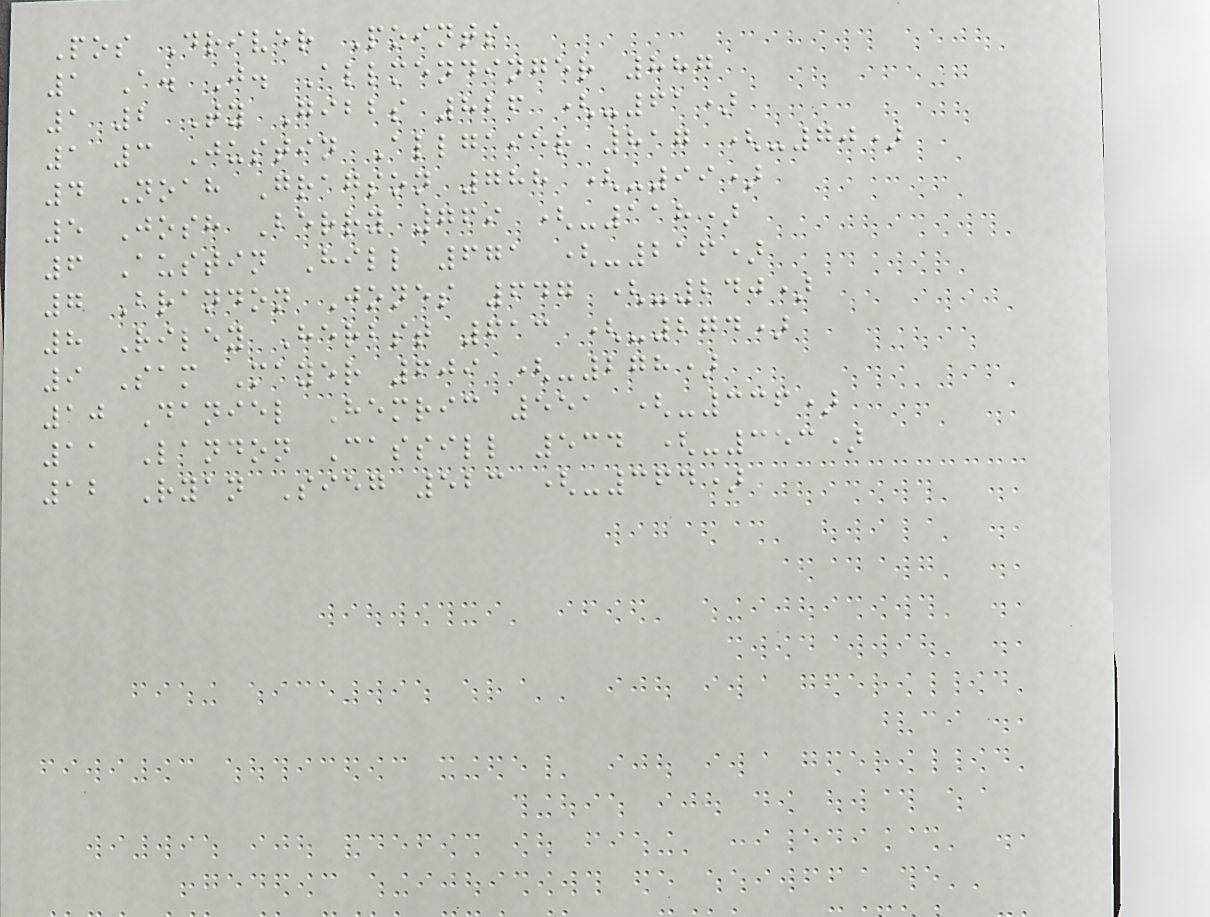Pos Driver Points
1 A. J. Allmendinger 887
1 2 Ty Gibbs 826 (-61)
1 3 Justin Allgaier 817 (-70)
4 Noah Gragson 788 (-99)
5 Josh Berry 769 (-118)
6 Austin Hill 671 (-216)
7 Brandon Jones 647 (-240)
8 Riley Herbst 613 (-274)
9 Sam Mayer 609 (-278)
10 Daniel Hemric 551 (-336)
11 Landon Cassill 534 (-353)
12 Ryan Sieg 523 (-364)
